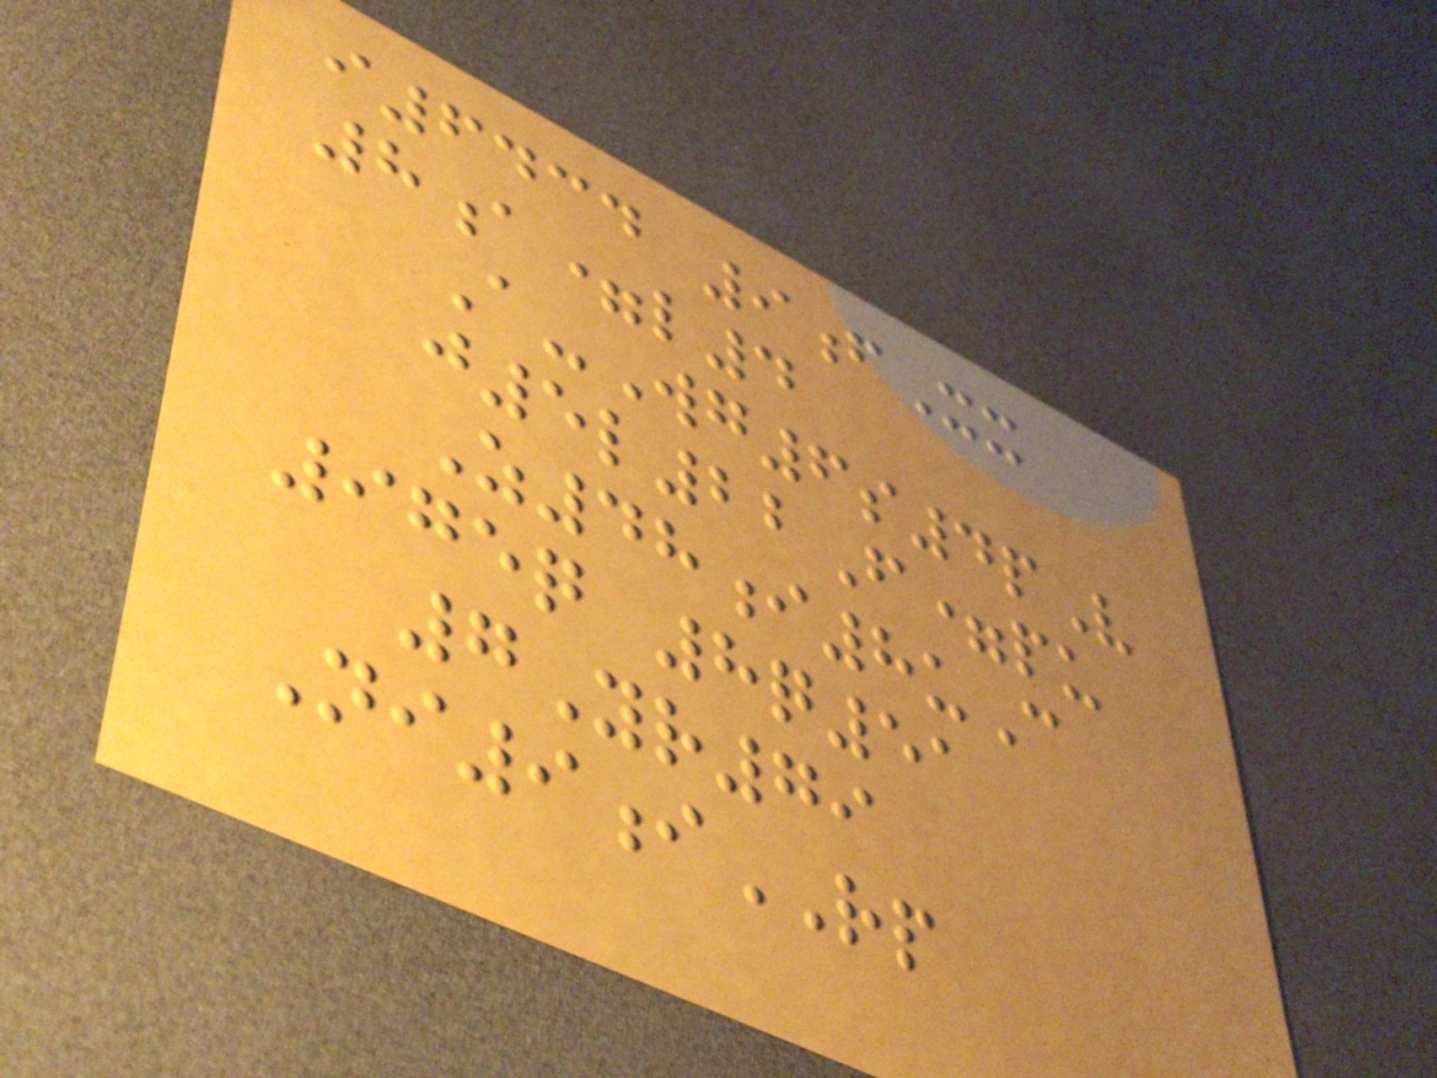i6434 9fXx
8a=l4
A-Wg6s4pV
j5l22F=pu
Z48i8uC
975q 8q51
7Yr79
Ni9iRP
